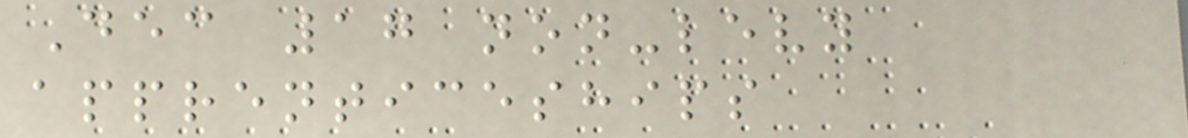Dec 17 non-levy
apprenticeships
